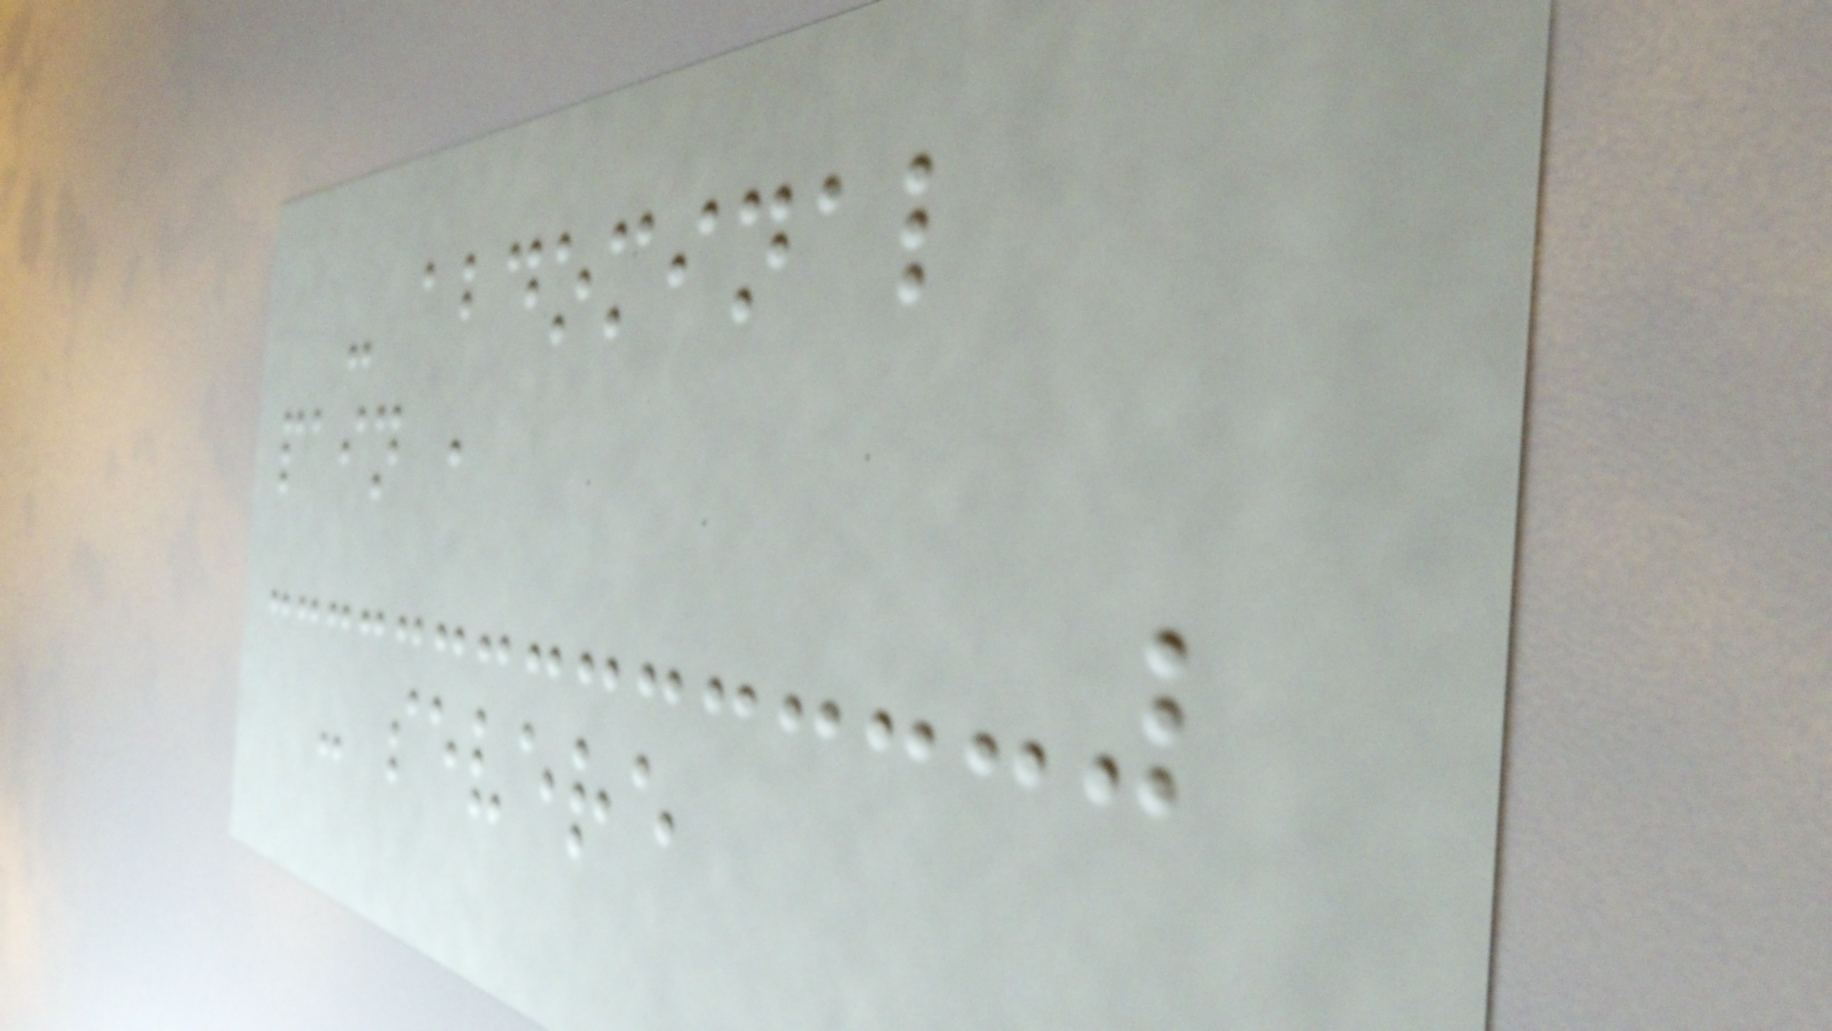- abdominal
pain ,
- severe
